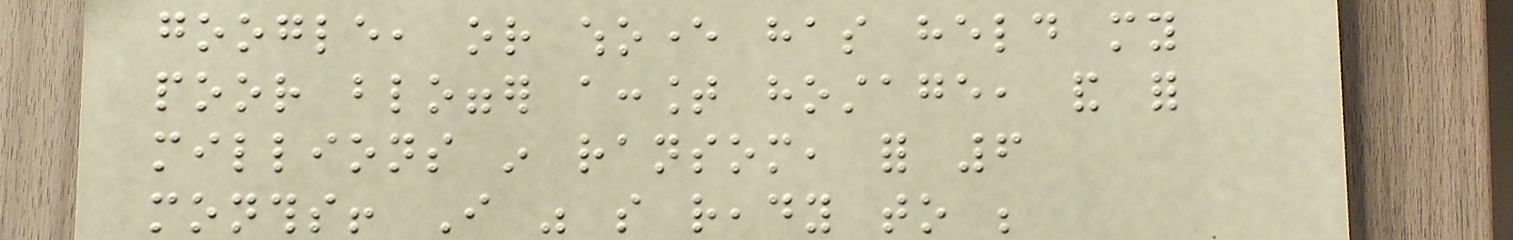google, or whoever has held my
poor blogger account hostage, and for
millions in ransom, for 6
months! I was so ready to be
